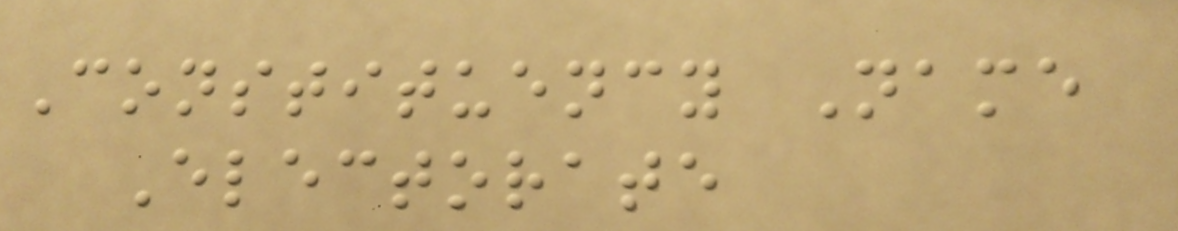Constituency Name
Electorate
